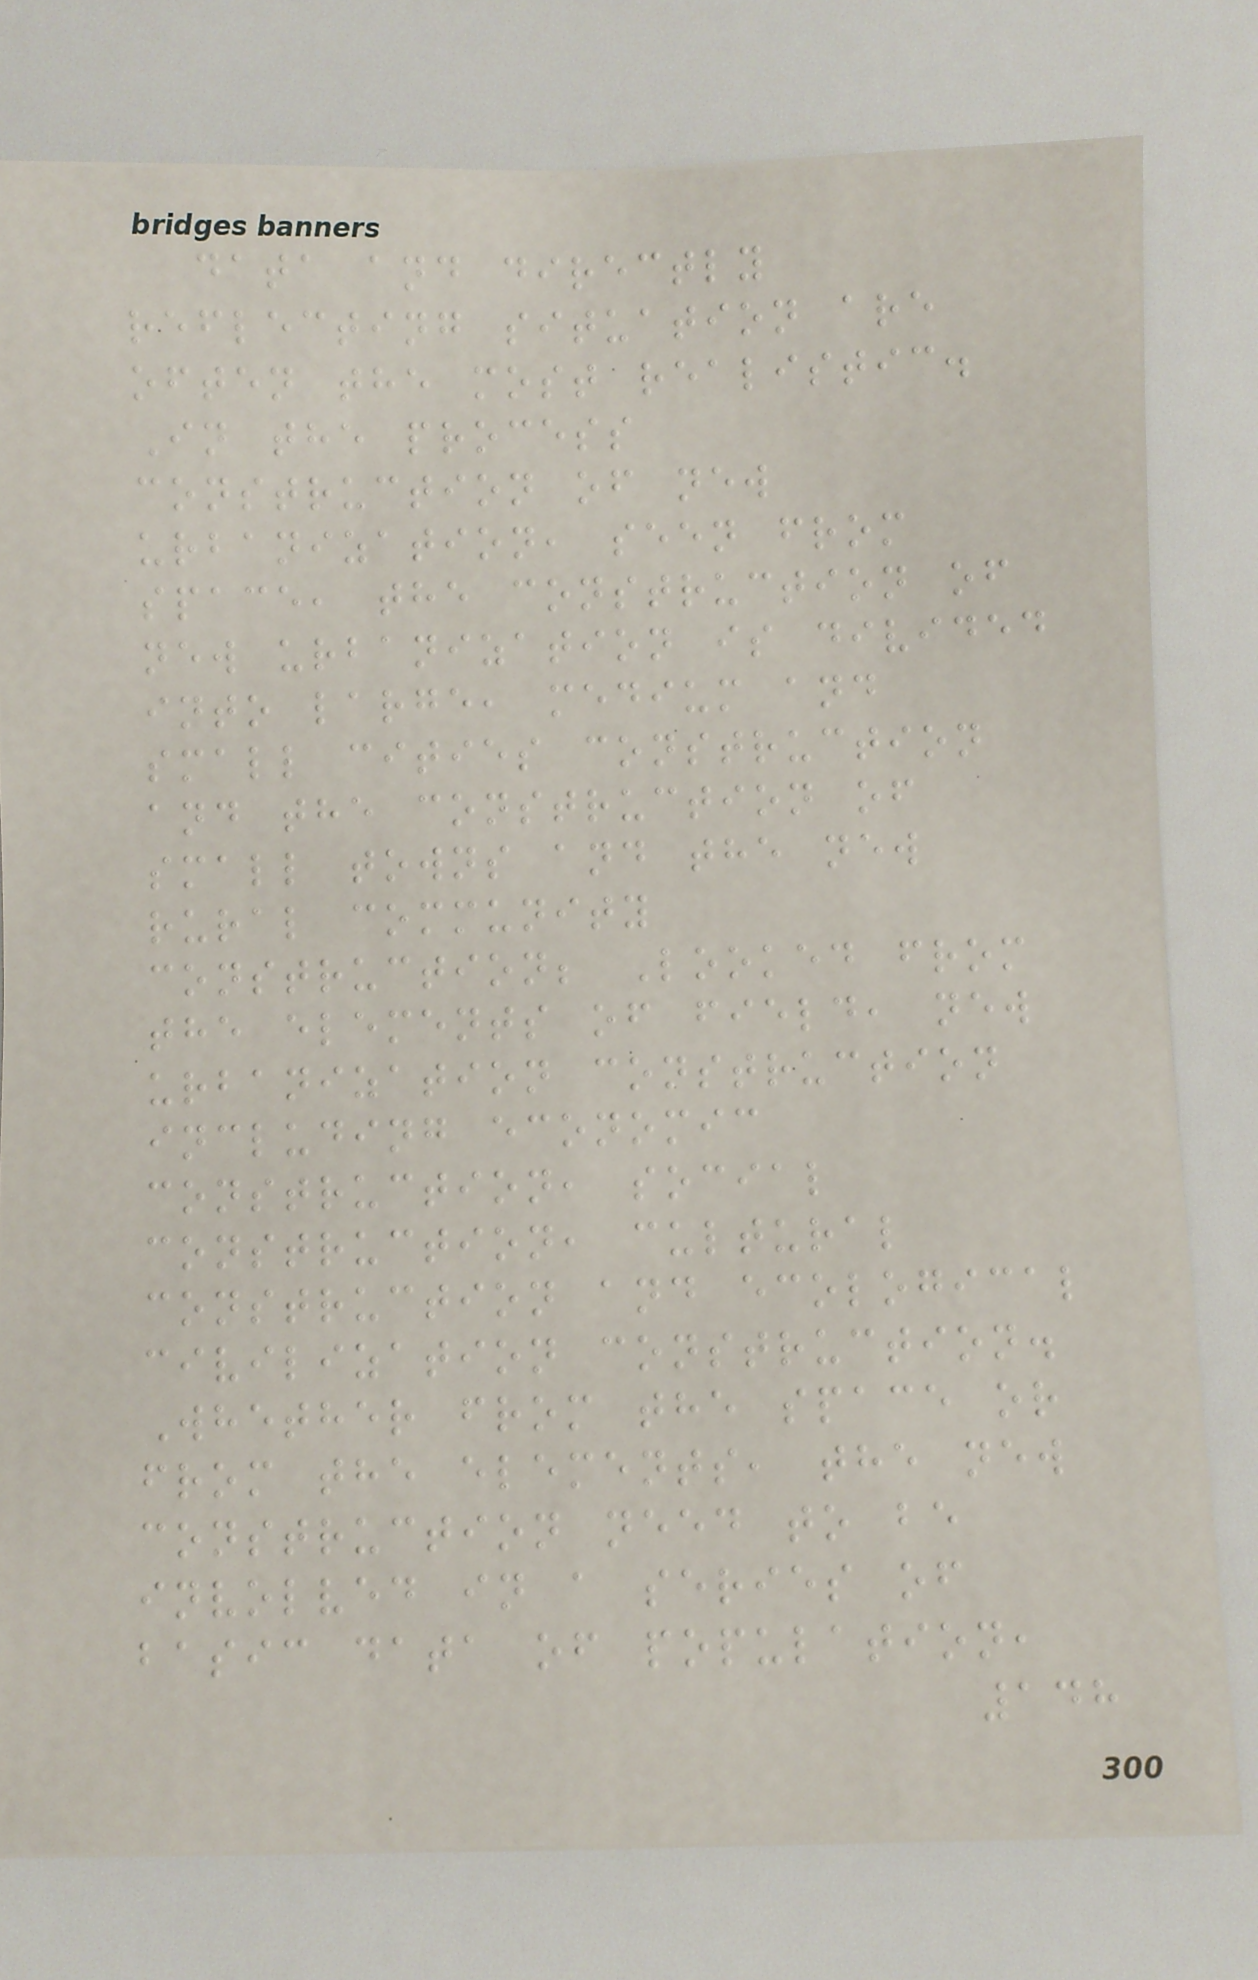data and directly
reflecting situation are
often the most realistic.
In the process
construction of new
urbanization, seen from
space, the construction of
new urbanization is divided
into large, medium and
small cities construction
and the construction of
small towns and the new
rural community
construction; Looked from
the elements of field, new
urbanization construction
including economic
construction, social
construction, cultural
construction and ecological
civilization construction.
Whether from the space or
from the elements, the new
construction need to be
involved in a series of
basic data of population,
148
